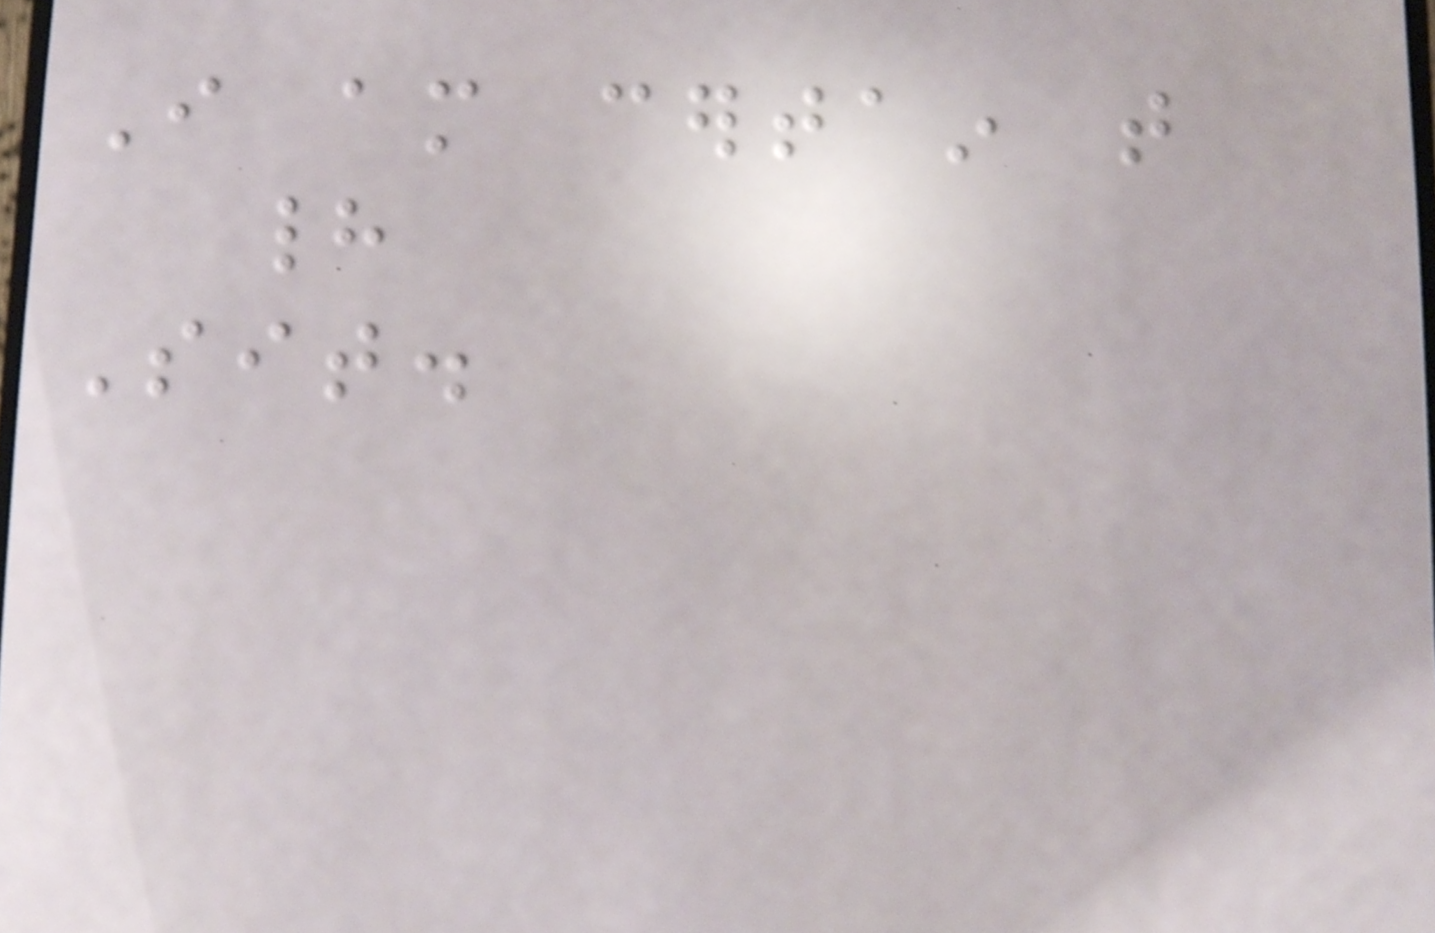I am certain that
had
Sit.
